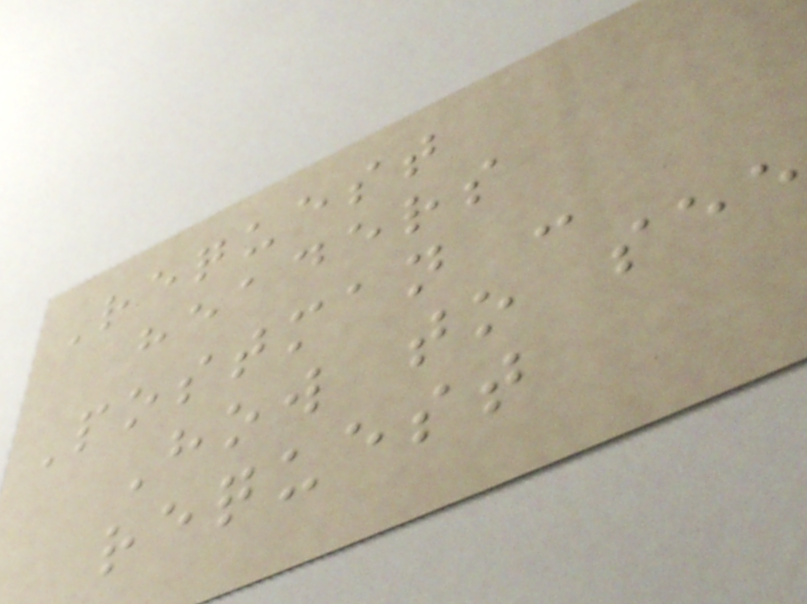Request
headers
Postman -
How to see
request
